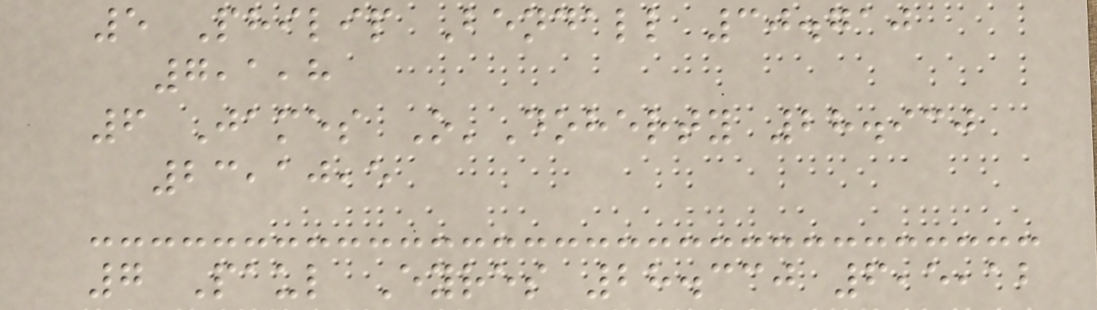5 Philip Bendall 30.710
7,1,8
6 James O'Doherty 28.930
23,10,5
7 Paul Eyres 28.330 6,5,12
